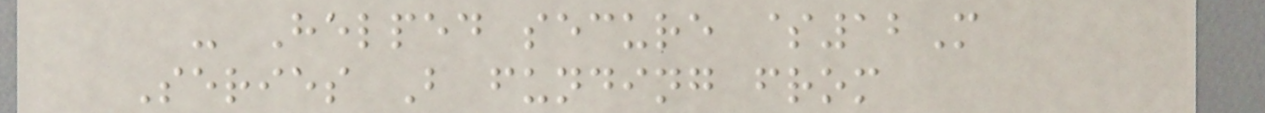- Helped secure $12M
Series B funding from
